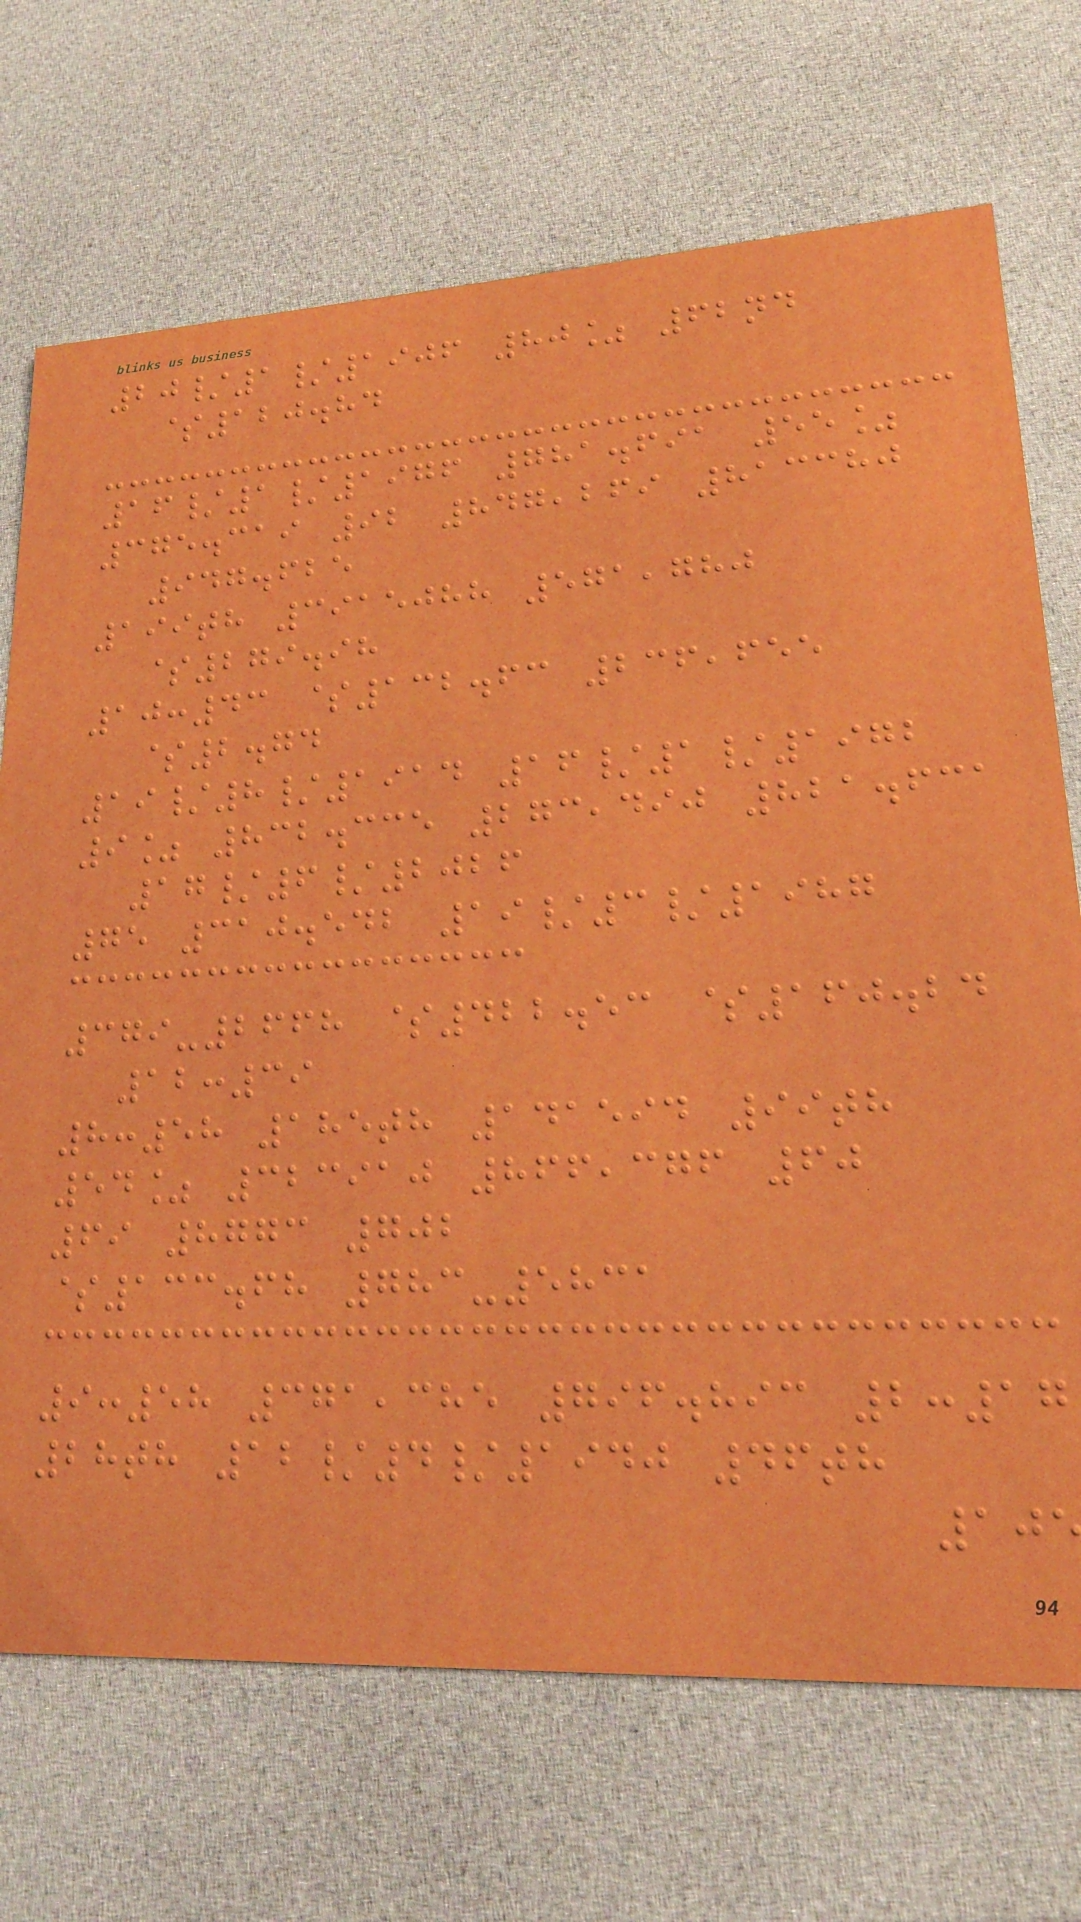20/1/1906 80% 62nd
$120.84
16/1/1976 781.691 55%
375.319 92 847,269 813380
947.625
199th 3915088 571,780
$279.98
10:43 $132.63 236,655
$2.74
19/8/1914 16/1/1972
9% 832.335 273,490 821.631
17/6/2026
75 310.542 19/3/1987
379-2668 $422.53 $160.24
12:39
8:58 185th 141594 99th
54% 323910 866,376 60
69 8773 702
$133.68 783-5831
9:58 371,385 796.893 2:17
28th 12/4/1940 46th
